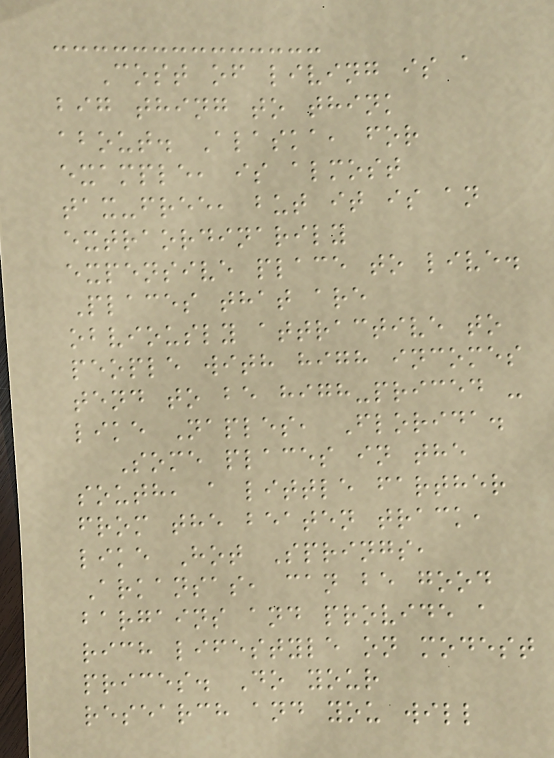Cost of living is a
big thing to think
about. Alaska, for
example, is almost
tax-free, but it is an
extraordinarily
expensive place to live.
Places that are
obviously attractive to
people with high incomes
tend to be high-priced -
like Naples, Florida.
Some places in the
south, a little farther
from the beaten track,
like Hot Springs,
Arkansas, can be good
bargains and provide a
rich lifestyle on modest
prices. Do your
research and you will
